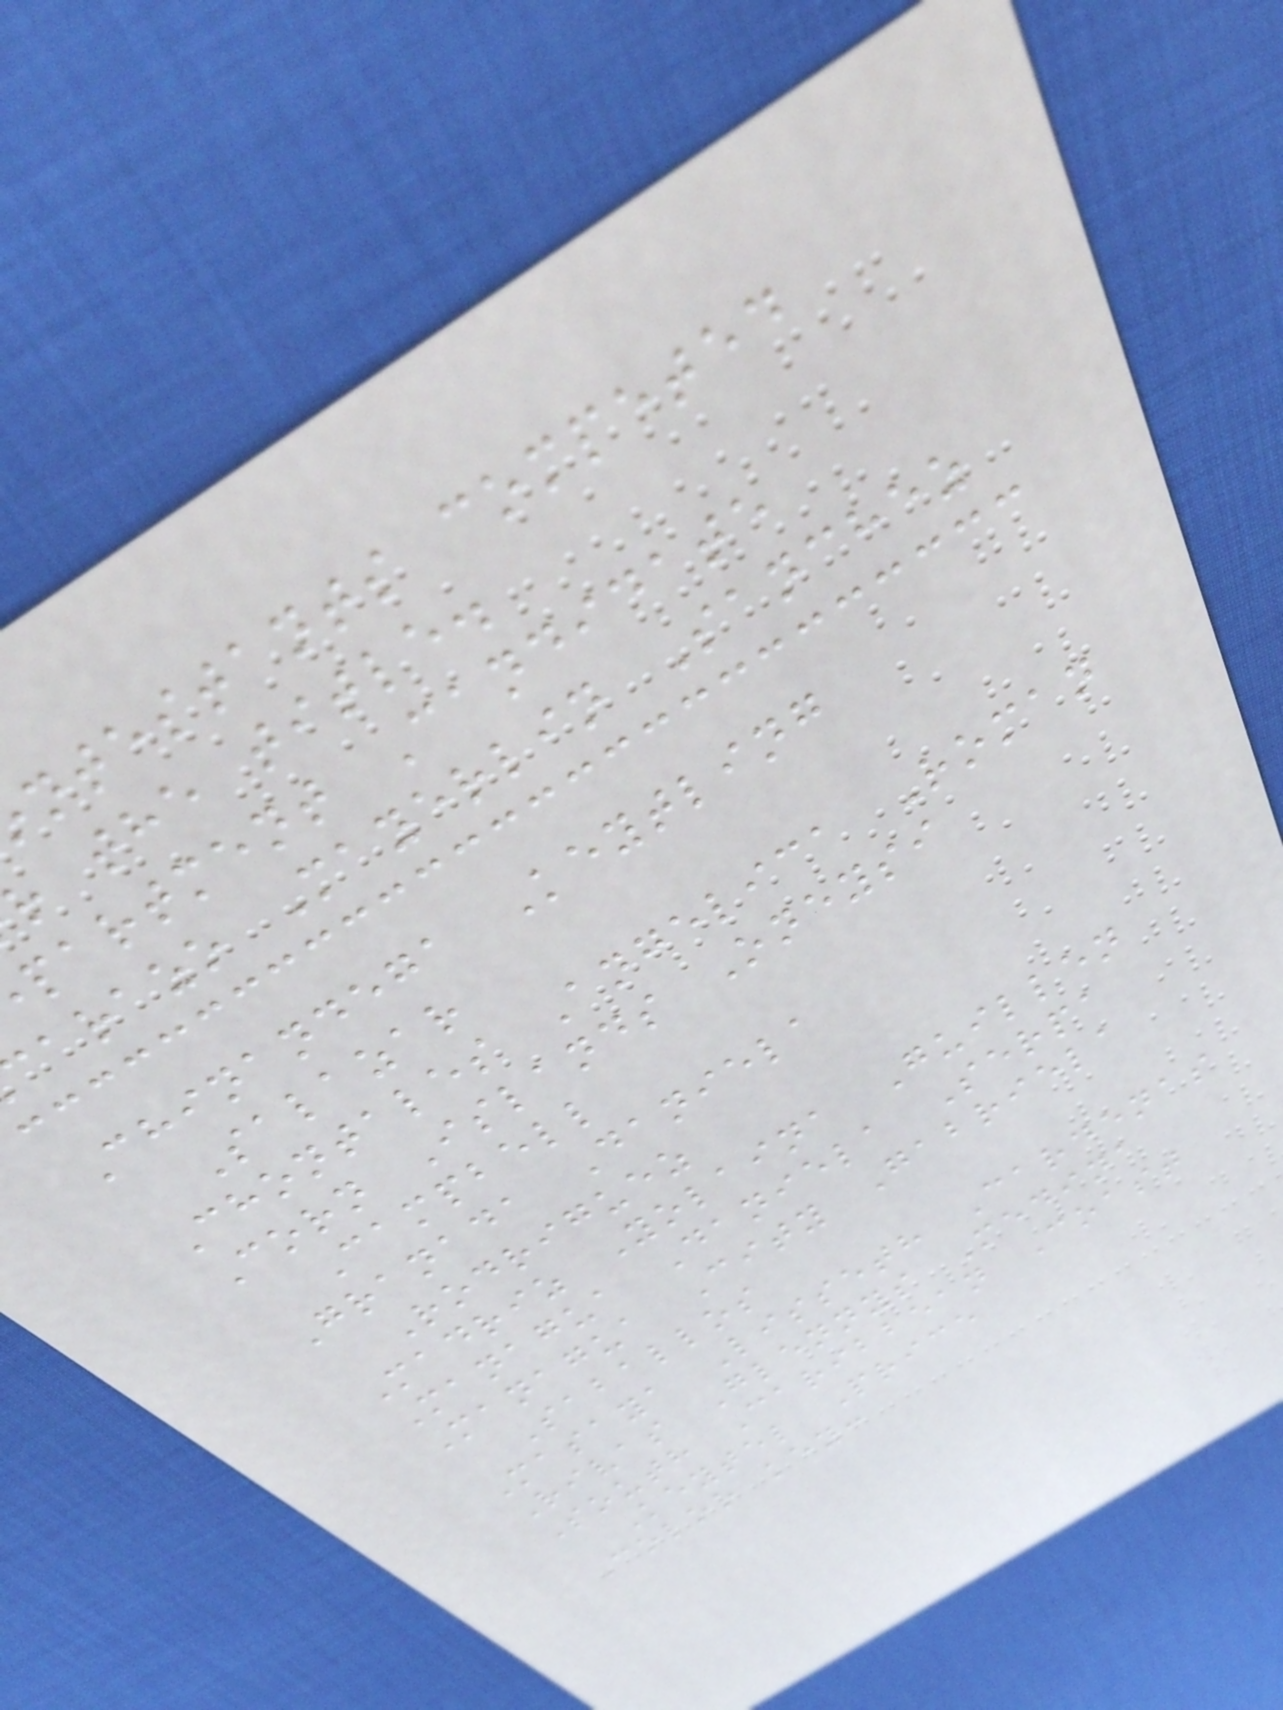ntestants competed
r the title.
partment Candidate
arazo Mayerlin Sanchez
Chinandega Keytling
Salazar
Chontales Angelica Roman
Corn Islands Oneysi
Campbell
Granada Daniela
Rodriguez
Madriz Yolaina Guillen
Managua Daniela Serpa
Managua City Gabriela
Saballos
Masaya Lisseth Cardenas
Rivas Glennys Medina
South Caribbean Coast
Keytel Price
Color key:
